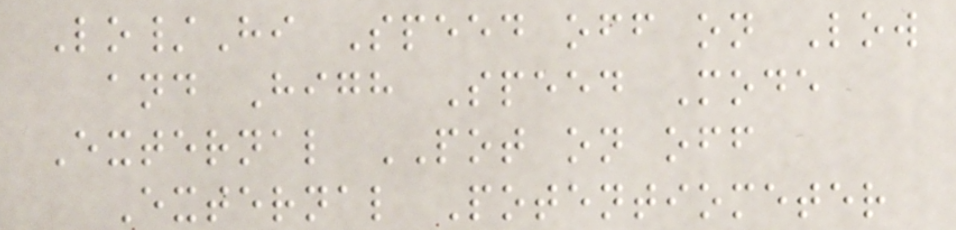Lo/Hi Speed off on Low
and High Speed Mode
External POT on off
External Potentiometer
